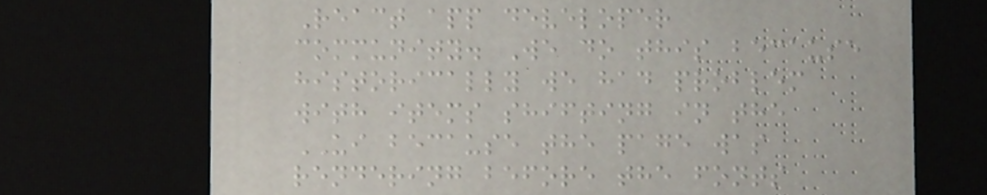React app developer
community. We do this because
historically we had problem
with items shifting in the
UI because the page was
rendering before the fonts
